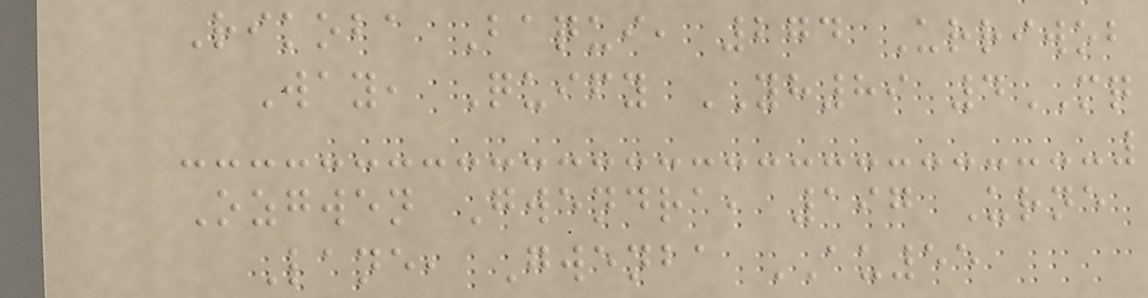Rikoba Baqui, 274 Urriwob
Way, Quify YH89 4MQ
Ozgwen Gwendra, 197 Urne
Lane, Gwenba AU55
